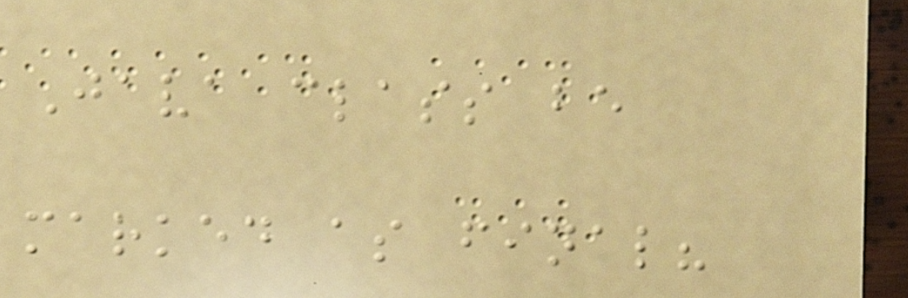Java class be
marked as final?
